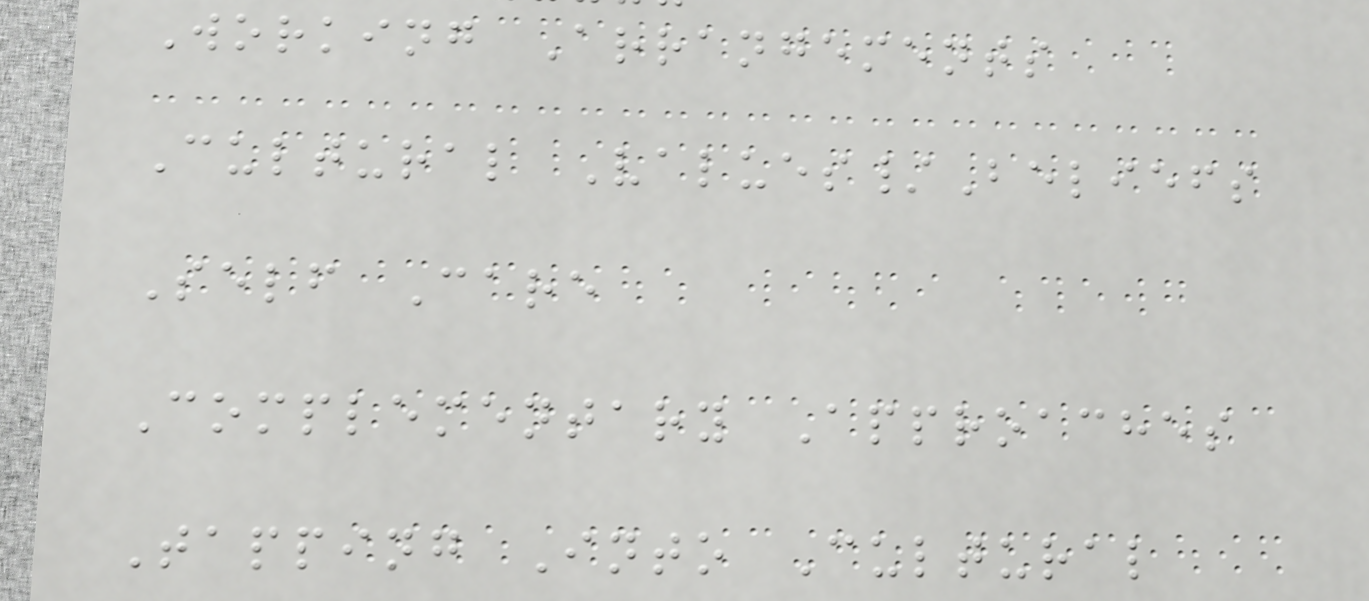Working Arrangements
Cultural Values/Beliefs
Self Care
Complementary Approaches
Tapping Into Cultural
